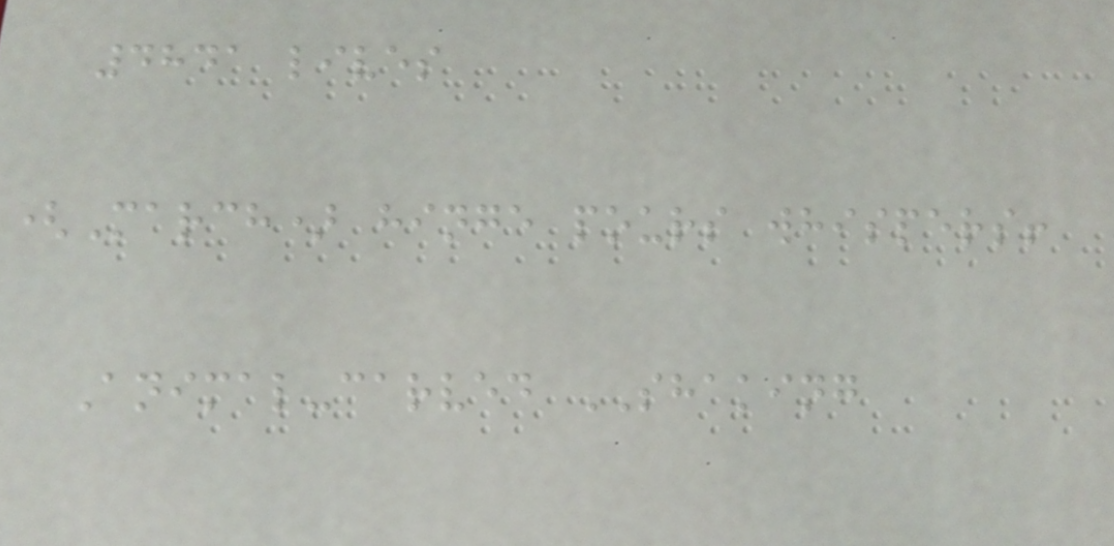4841 lives
(March) hinge pours whispers!
Animal-carved SHAKING
